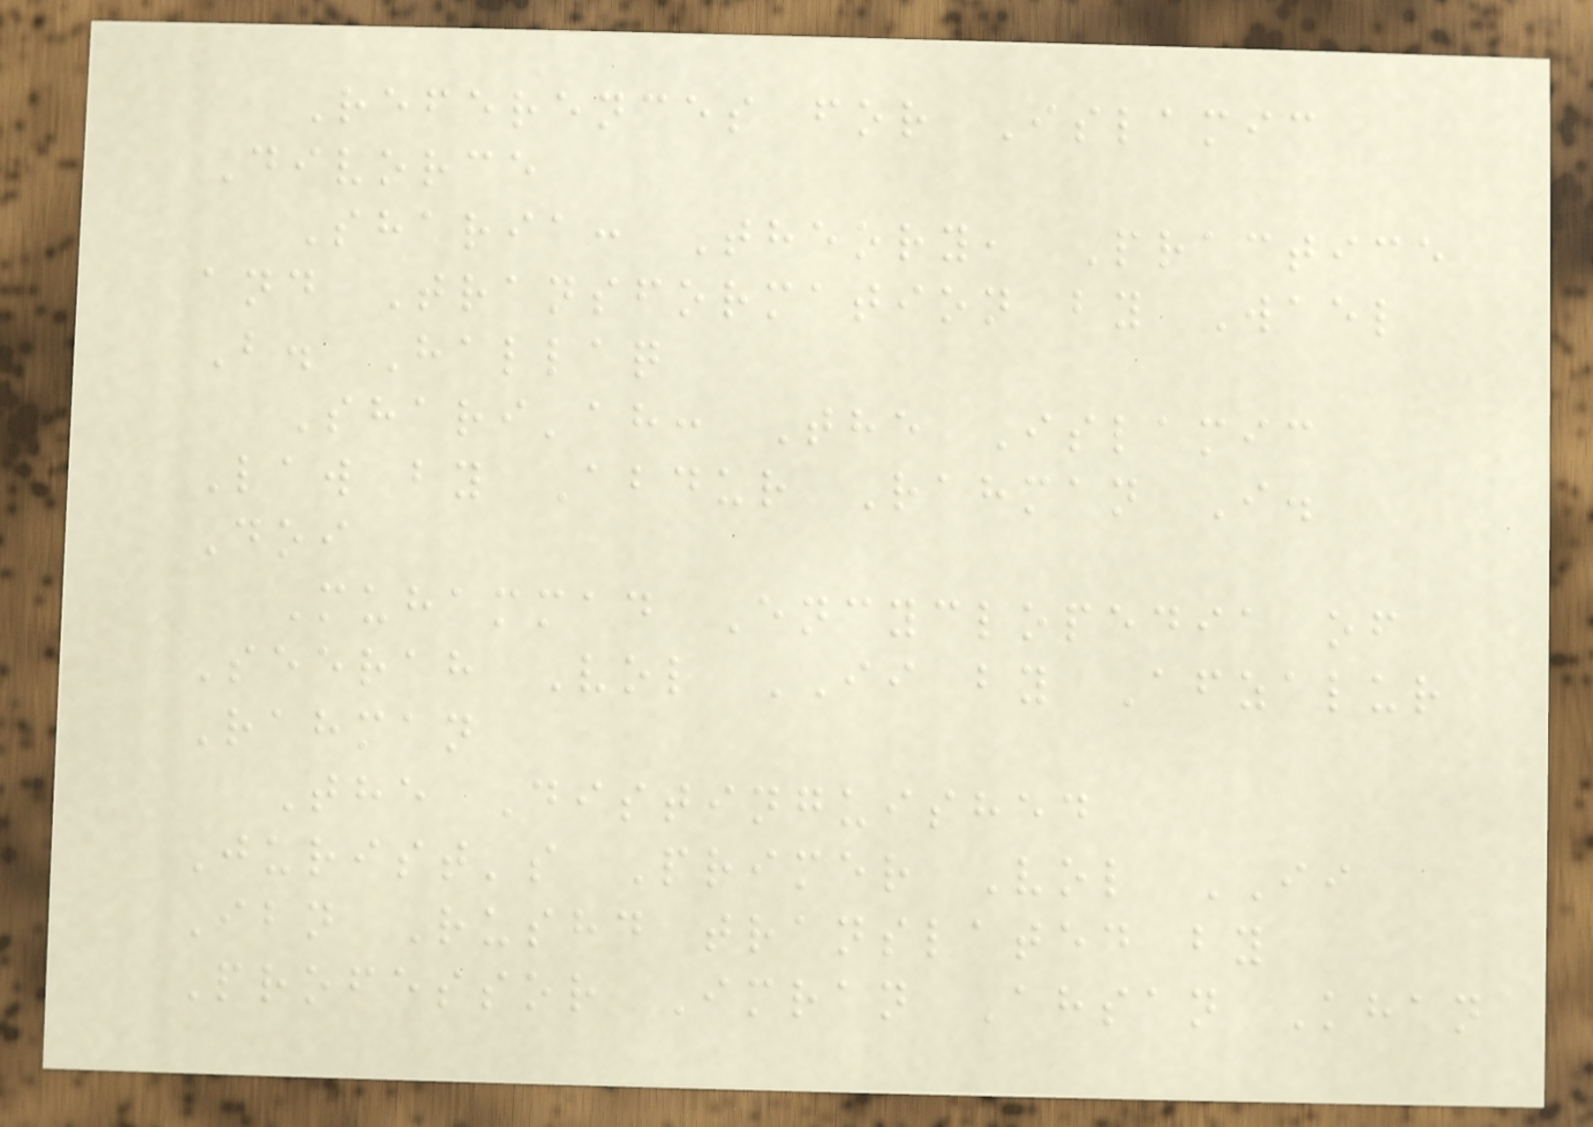References for Islamic
Divorce
Sharia: Theory, Practice
and Transformation by Wael
B. Hallaq
Shari'ah: The Islamic
Law by Abdur Rahman I.
Doi
Muhammad Encyclopedia of
Seerah Vol II by Afzalur
Rahman
The Distinguished
Jurist's Primer Vol II
Ibn Rushd translated by
Professor Imran Ahsan Khan
